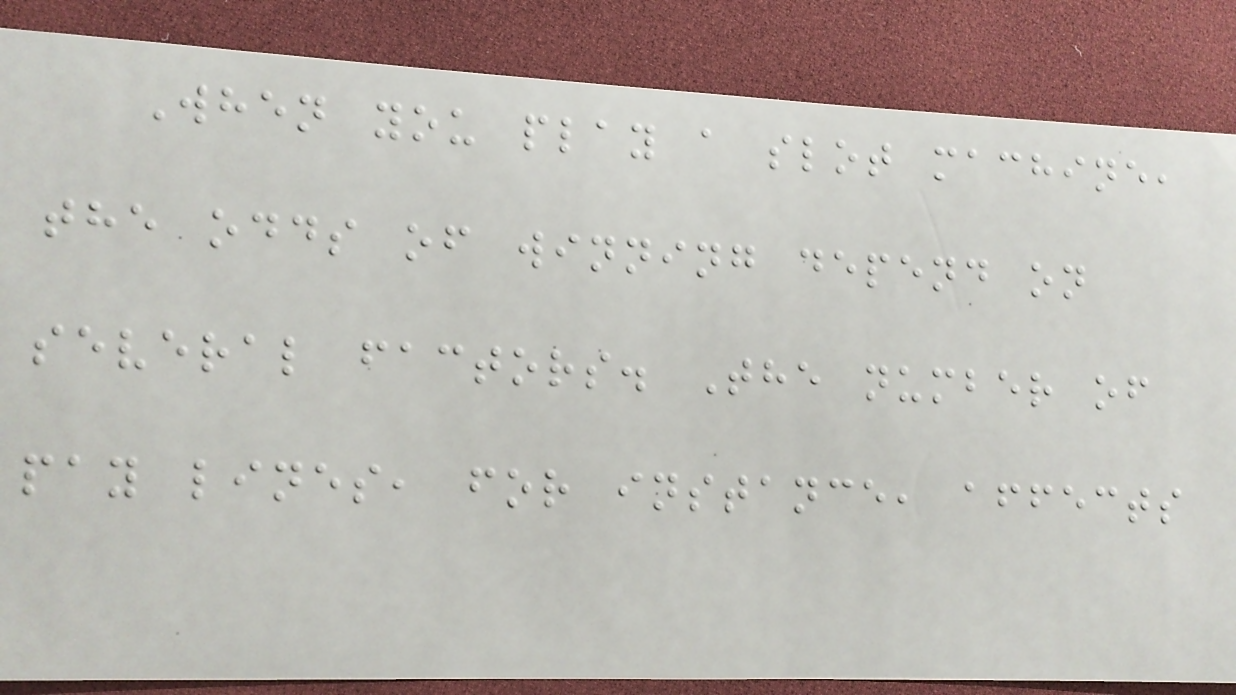When you play a slot machine,
the odds of winning depend on
several factors. The number of
pay lines, for instance, affects
